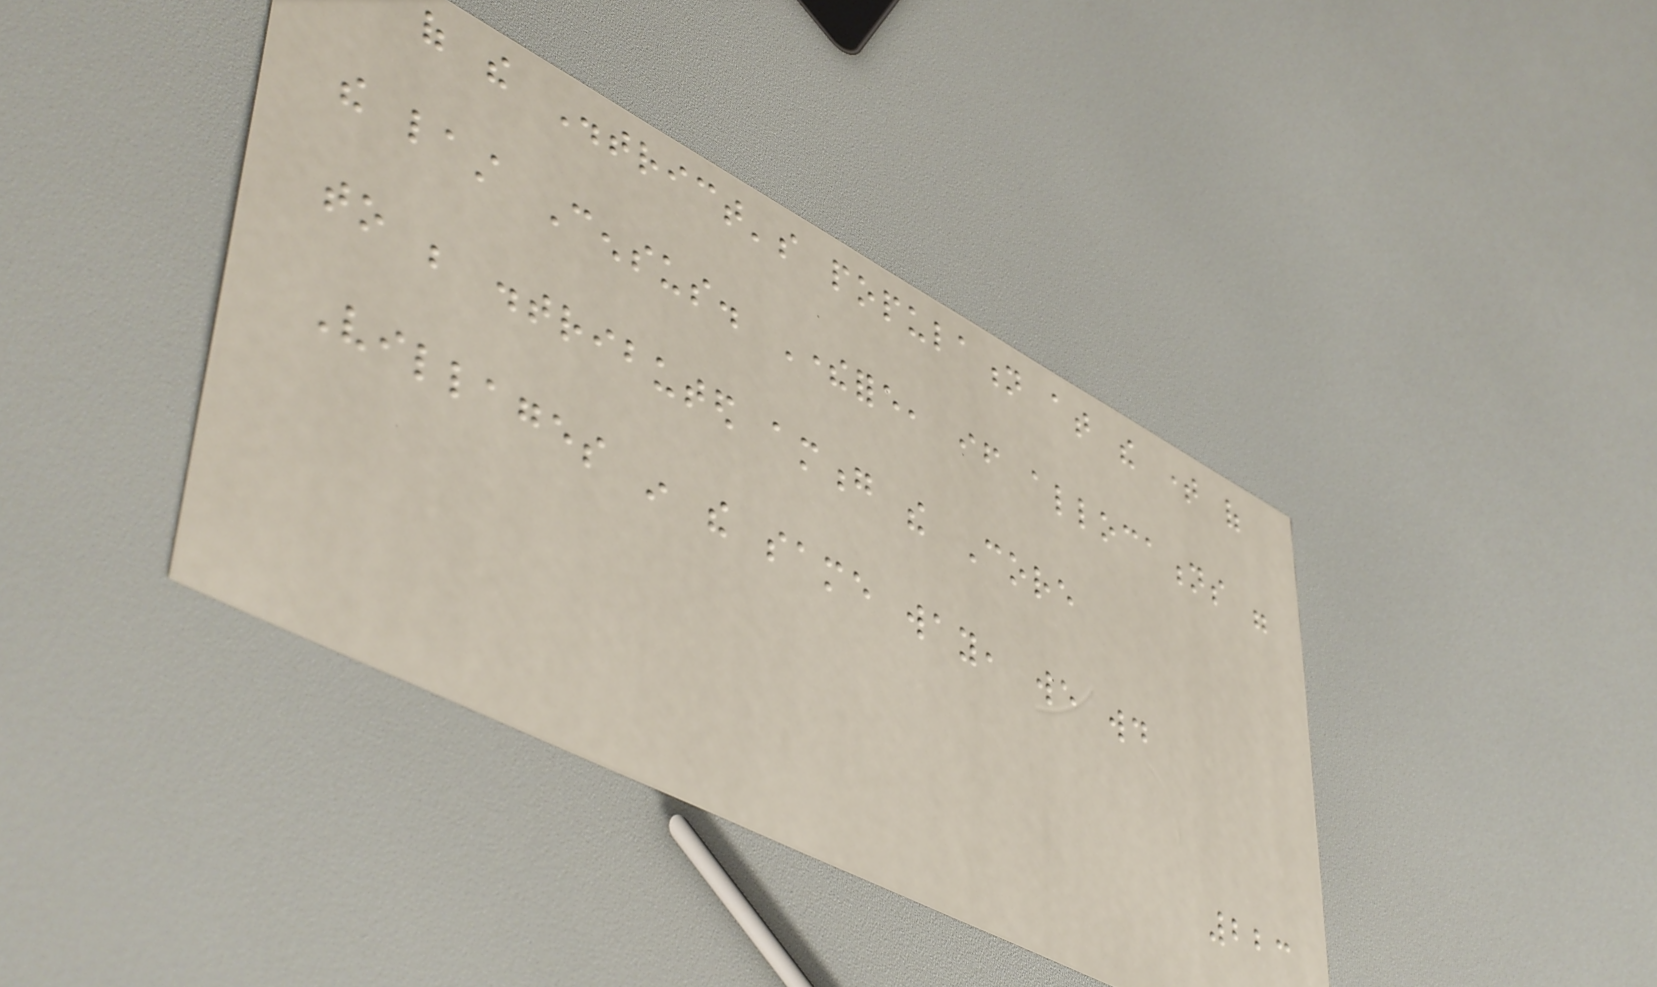of the District's population at the time of
the last Census. Therefore, if allocations were
to be distributed among the Core
Villages in the same way, we would
223
